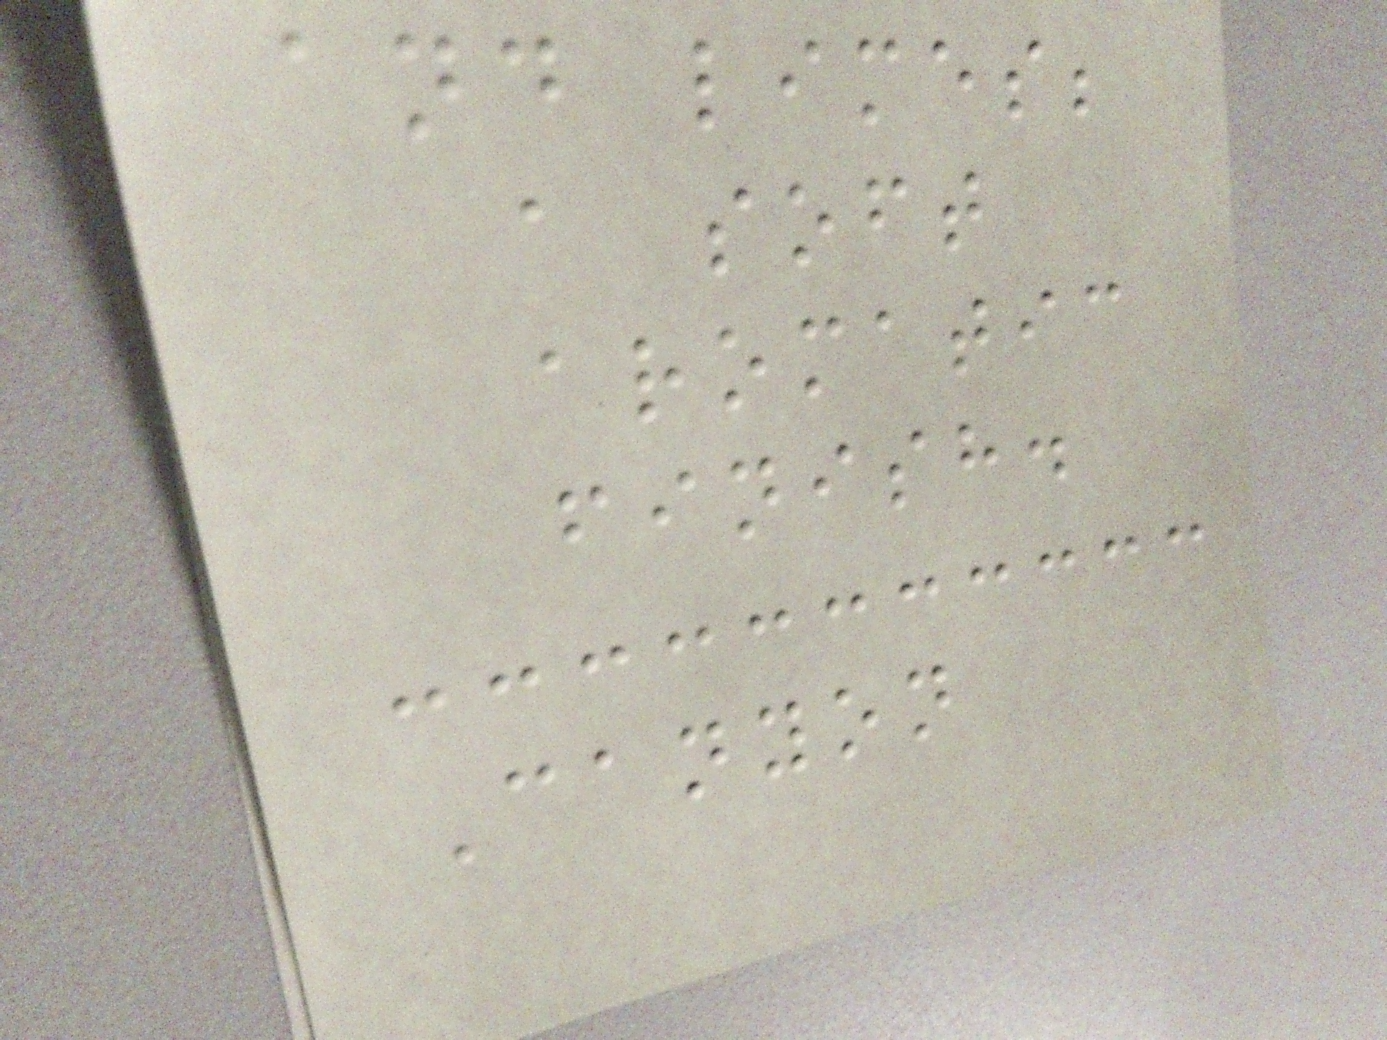and limes;
a soft
aromatic
finish.
Canyon
